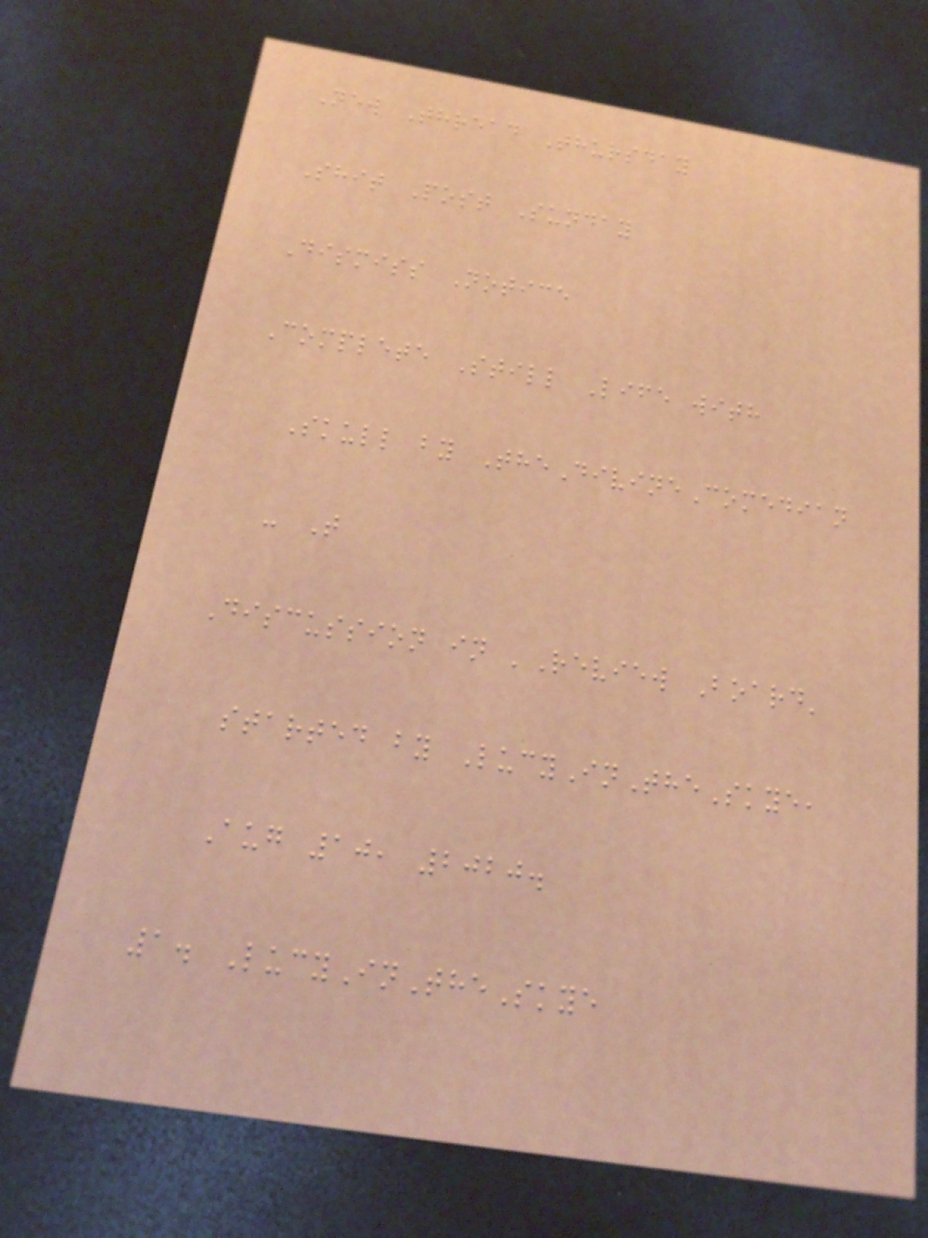New Thread Thursday
Shit Post Sunday
Dismiss Notice
Complete Still Life with
Skull by TheDivineComedian
- T
Discussion in 'Review Board'
started by LucyInTheSkye,
Aug 10, 2020.
1. LucyInTheSkye
